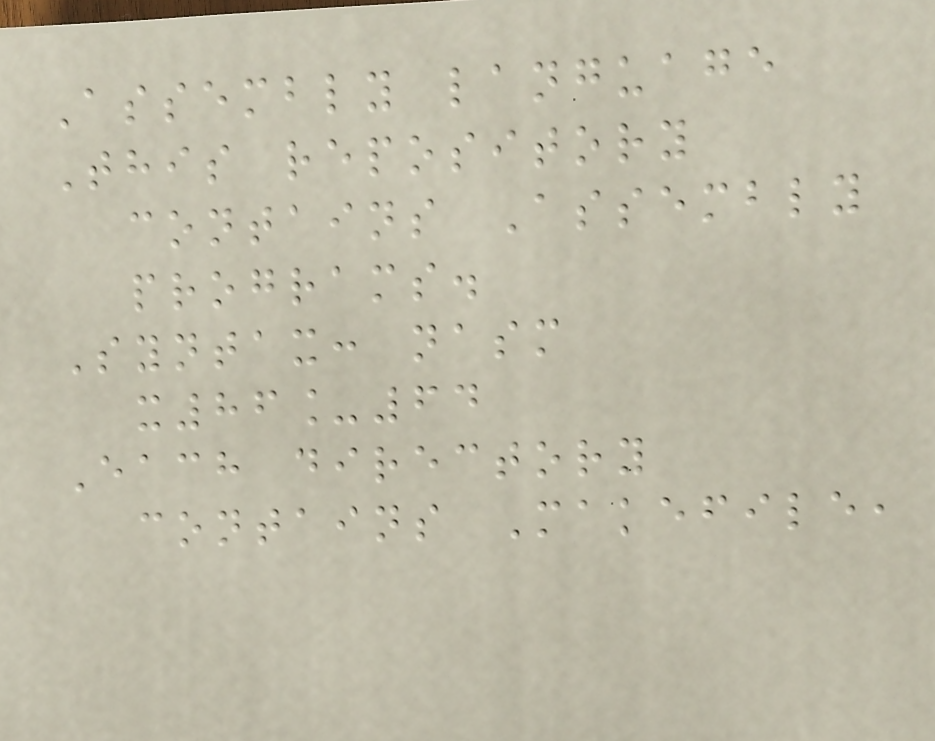Assembly language
This repository
contains Assembly
programs.
Syntax: nasm
x86_64
Each directory
contains Makefile,
